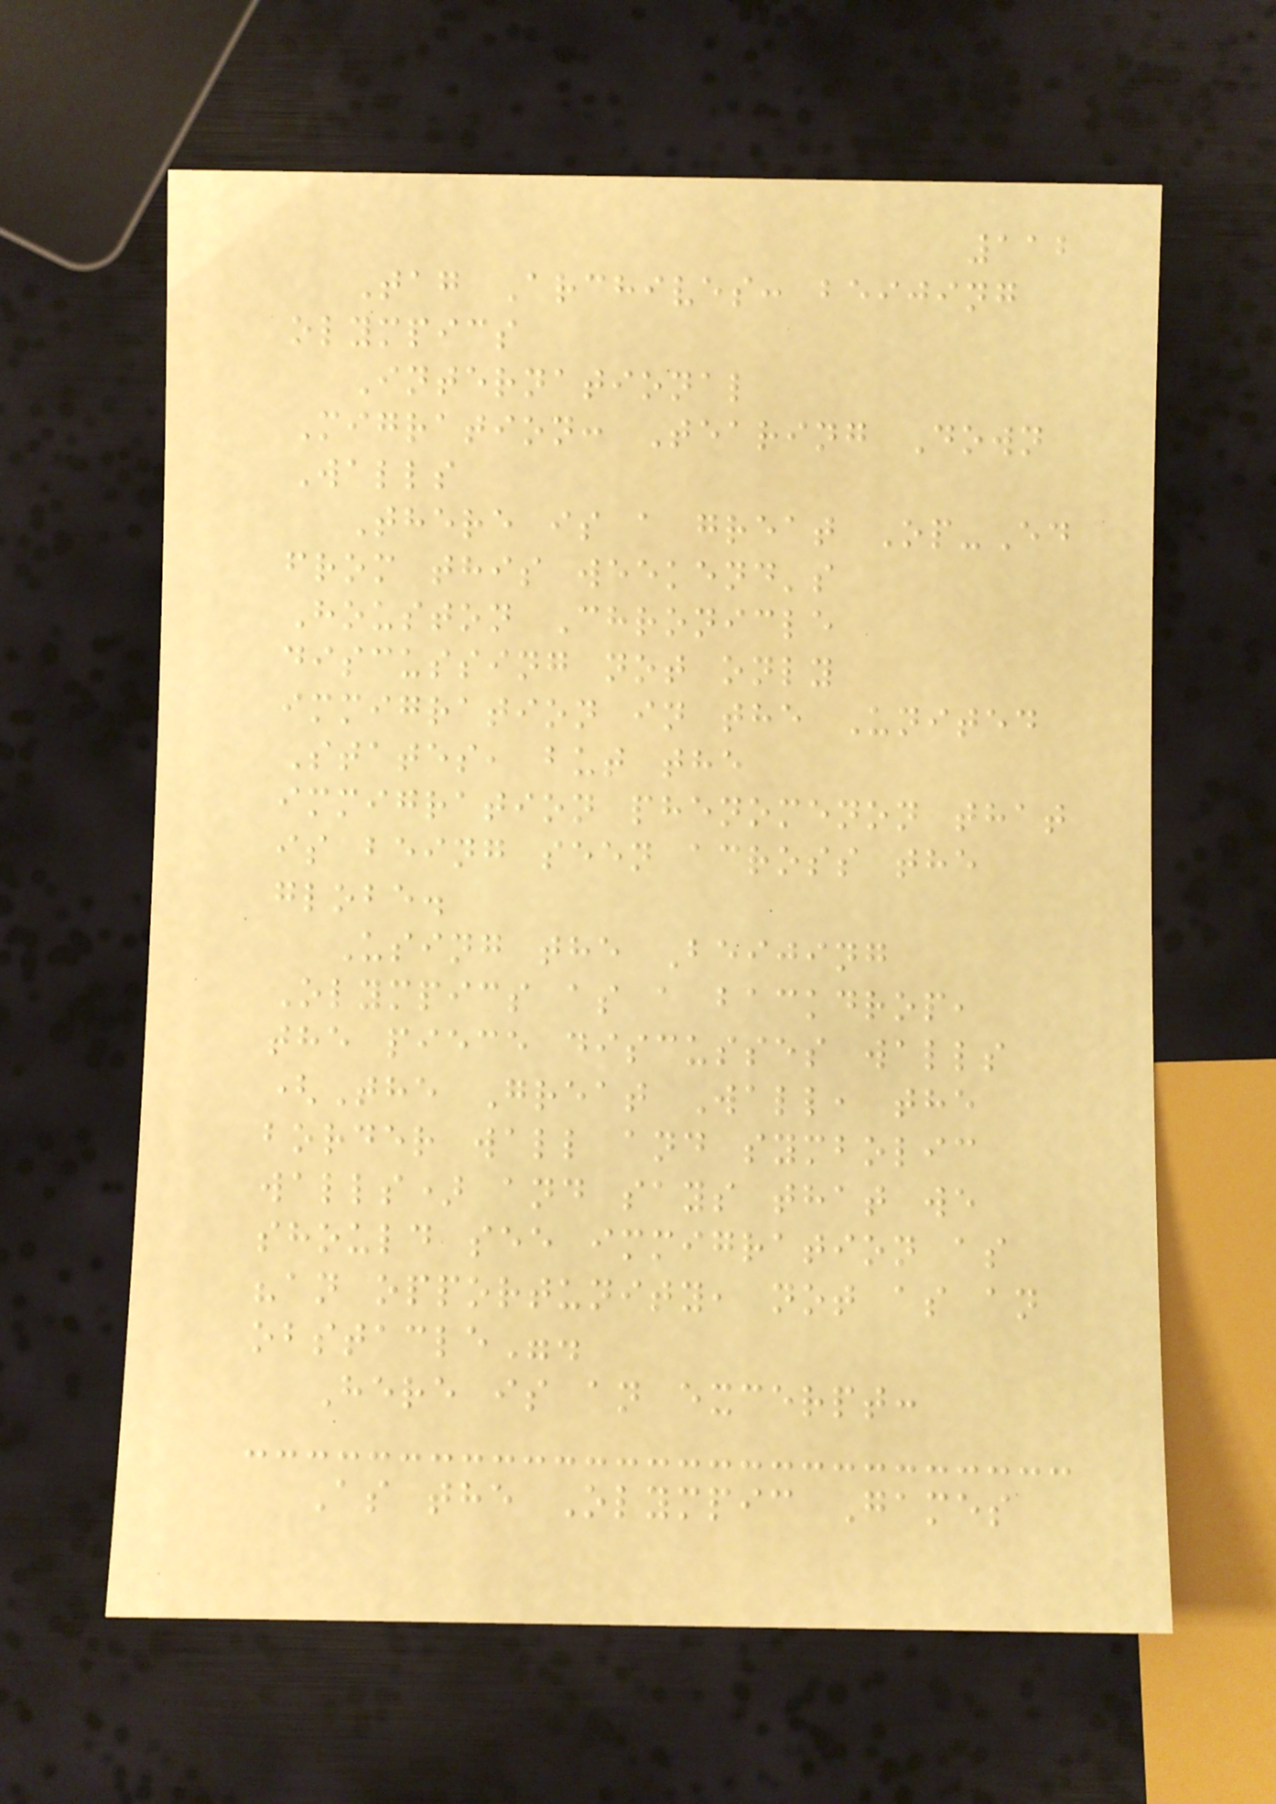112
Tag Archives: beijing
olympics
International
Migration: Tearing Down
Walls
There is a great Op-Ed
from this weekend's
Houston Chronicle
discussing not only
immigration in the United
States, but the
immigration phenomenon that
is being seen across the
globe.
Using the Beijing
Olympics as a backdrop,
the piece discusses walls
(The Great Wall, the
border wall and symbolic
walls) and says that we
should see immigration as
"an opportunity, not as an
obstacle".
Here is an excerpt:
As the Olympic Games
